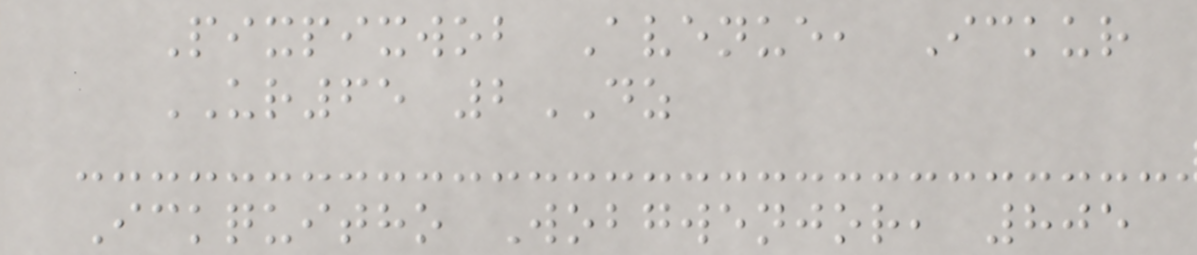Pixpixwob Avenue, Ickur
UR65 2DZ
Ickquitho Wobgwenjor, 805
